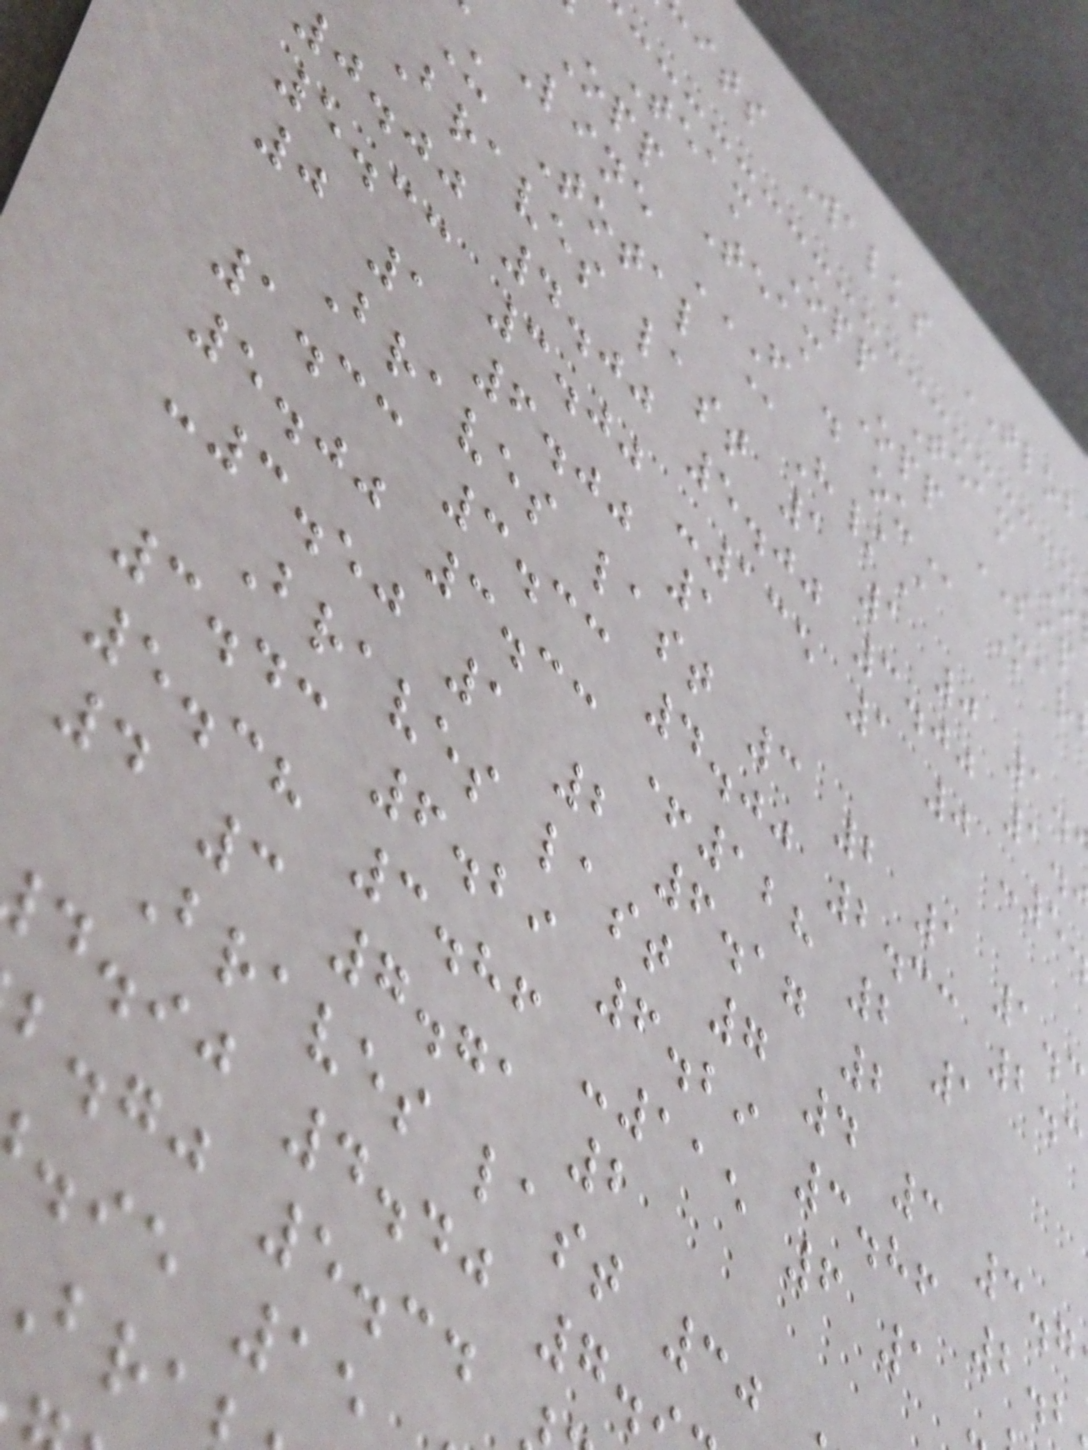its Walks TLOB
Team Opp Team O
Opp Team Opp SIP
Line F D OU Mar
U Total @H/A
Braves last 1 1 0 1.
j.jj 4.00 5.00 3.00 1.
5.33 3.00 -135 1 0 -5
0 1 6.00 1
Braves last 3 2 1 1.3
1.33 3.33 4.00 2.33 2.3
5.00 3.33 +128 2 1
-3.50 1 2 6.17 2
Braves last 7 4 3 3.7
3.43 6.29 6.29 3.86 2.2
5.38 3.86 -115 6 1
4 3 7.71 2
Braves last 30
d.ij 4.40 7.
b.gj 5.34
.ie 15
